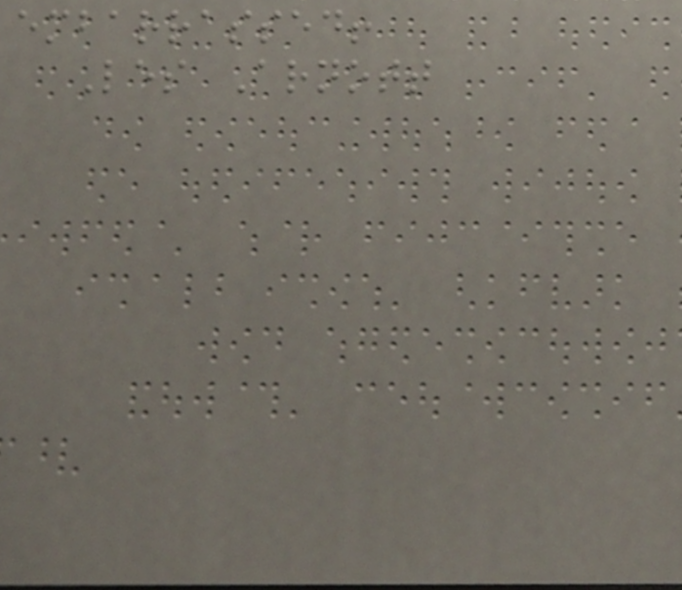embarrassed!
Les Arnott
